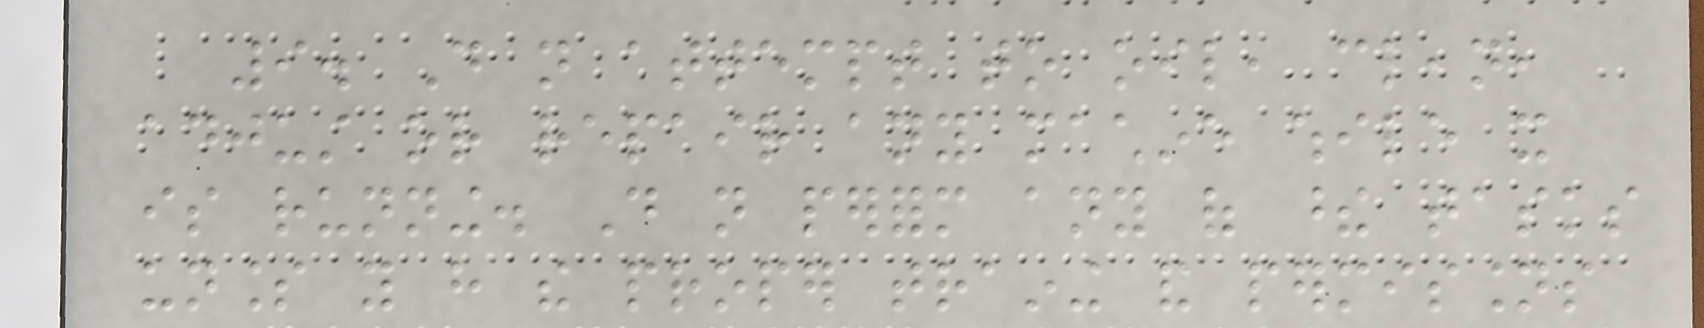9. Do not attempt to oil, clean,
adjust or repair any machine while it
is running. Do not perform any of these tasks
unless you have the proper training and permissions
